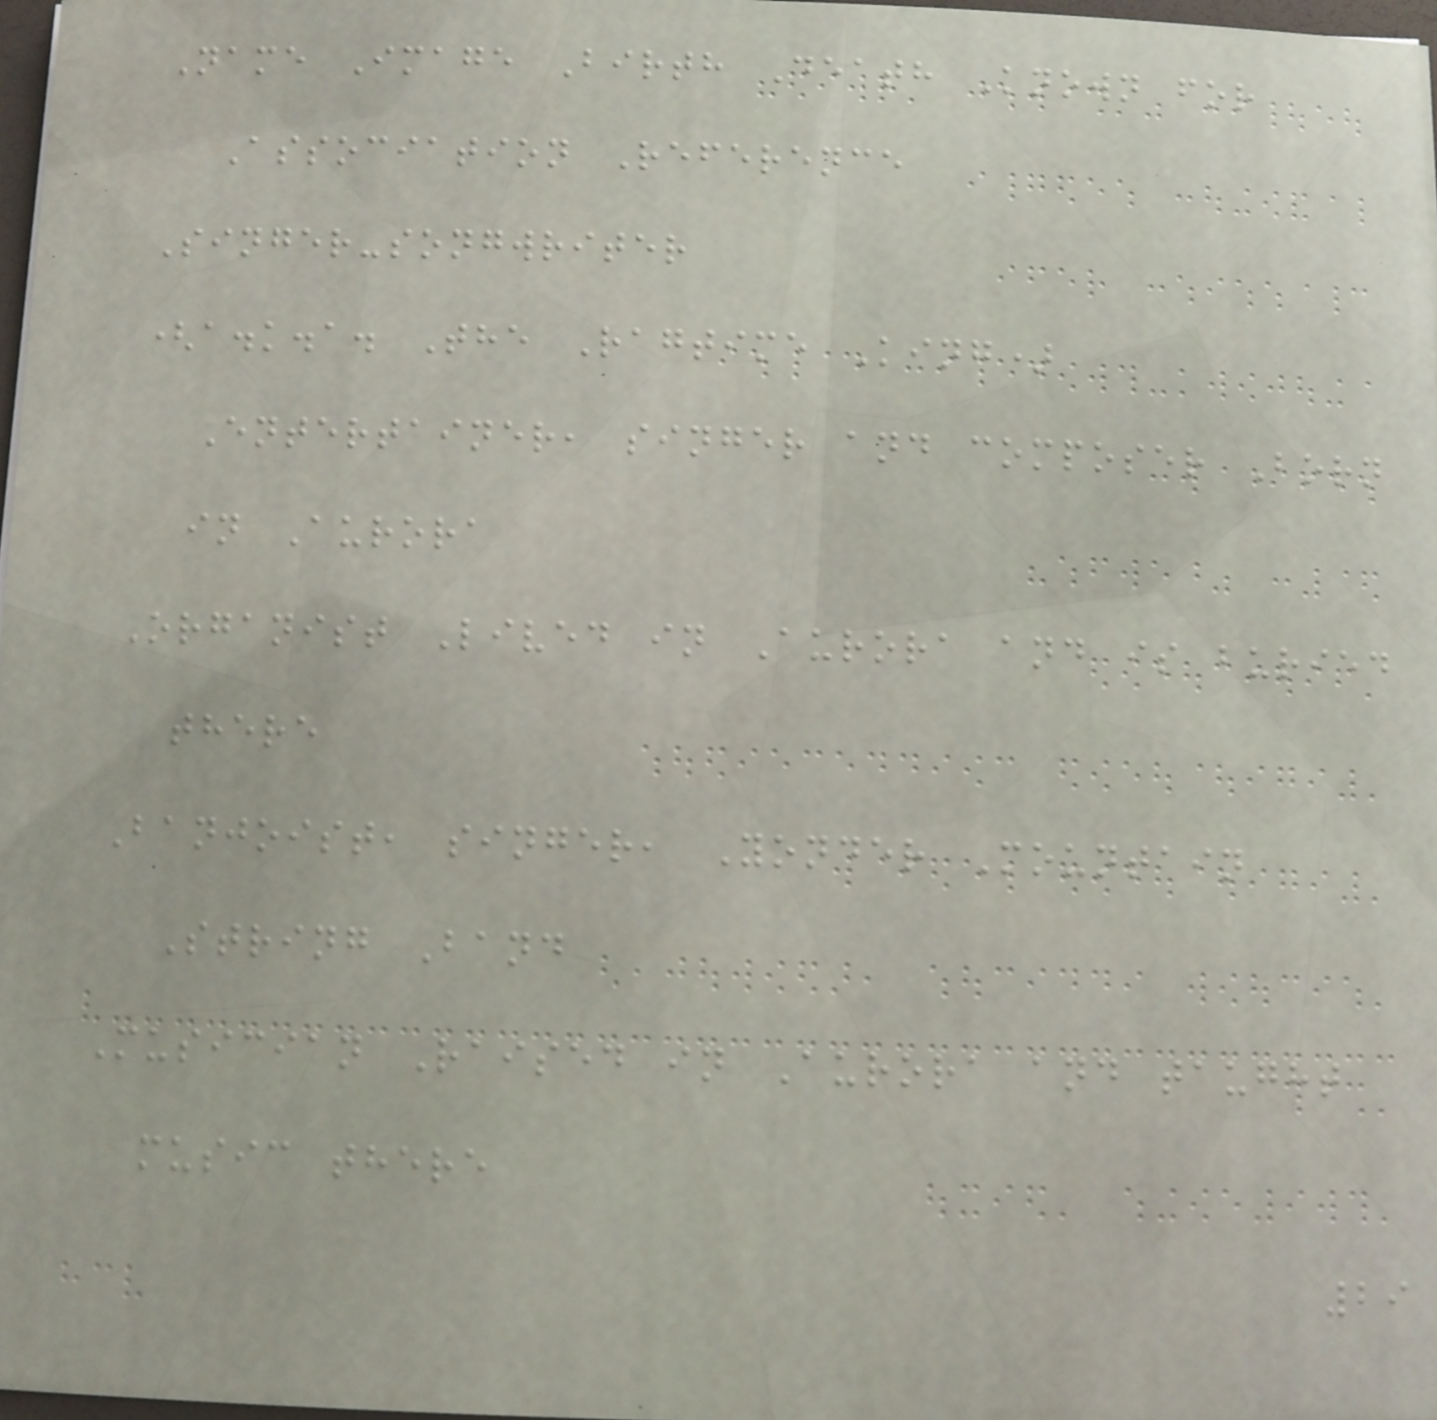Name Image Birth Death Known for
Association Reference
Singer-songwriter
(a.k.a. The Ragtime King)
Entertainer, singer and composer Born
in Aurora
Organist Lived in Aurora and is buried
there
Banjoist, singer, Yonder Mountain
String Band
Musician Raised in Aurora and taught
music there
29
